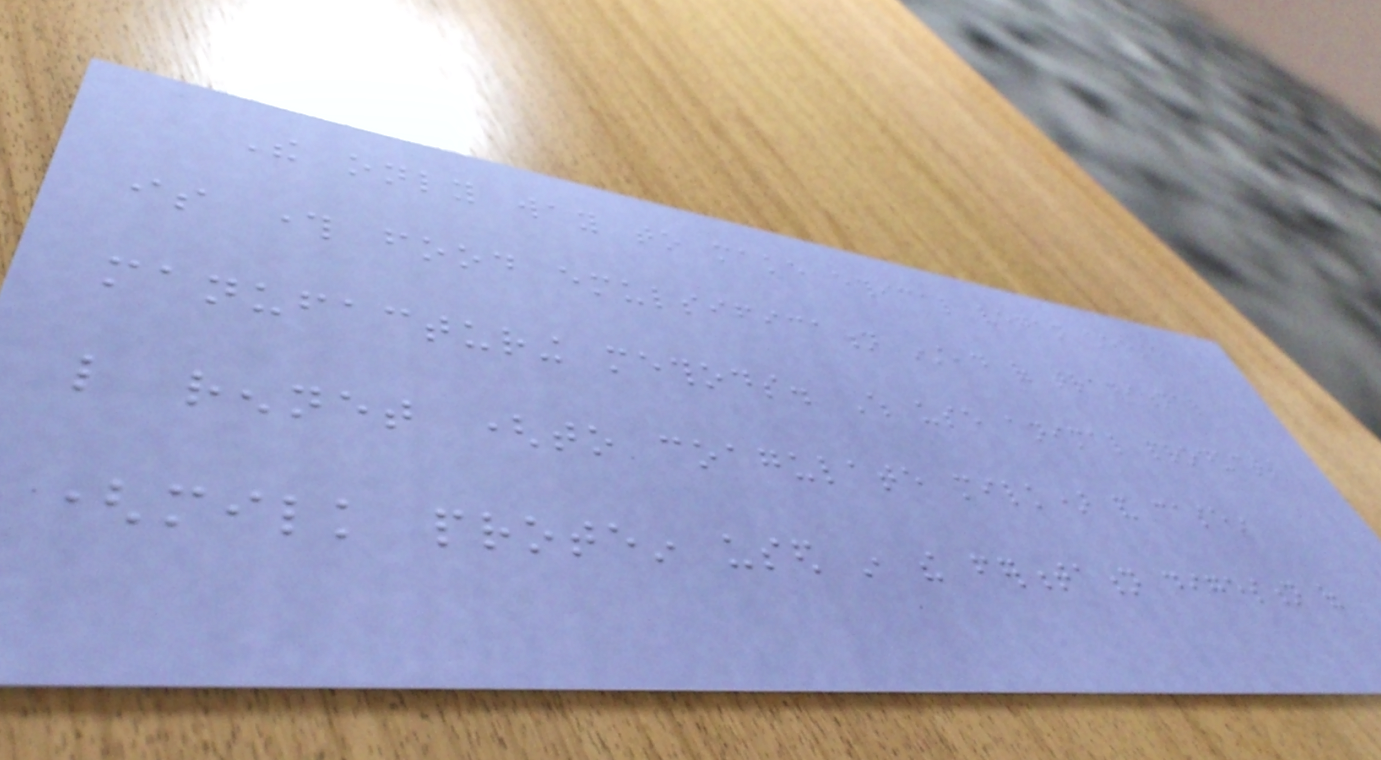The only way to make ethical vegan cheese
is through food emulsification instead of traditional
manufacturing methods. Which use animal products
like rennet (to coagulate milk) and casein
(milk protein used in the fermentation digestion of
